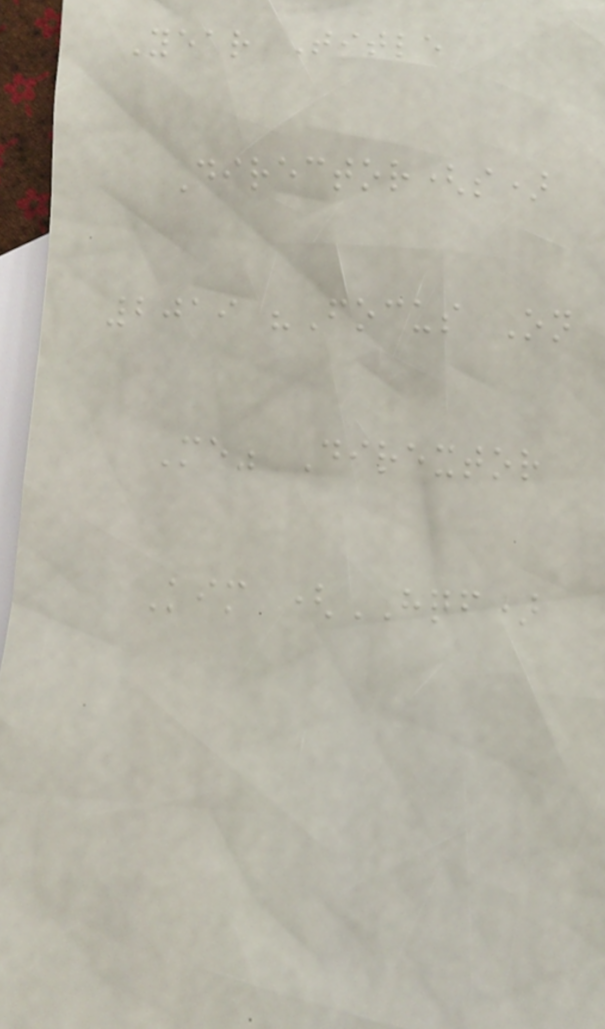Year Title
Director(s)
2019 "Focus On
Me" Dirextor
Kim (HQF)
